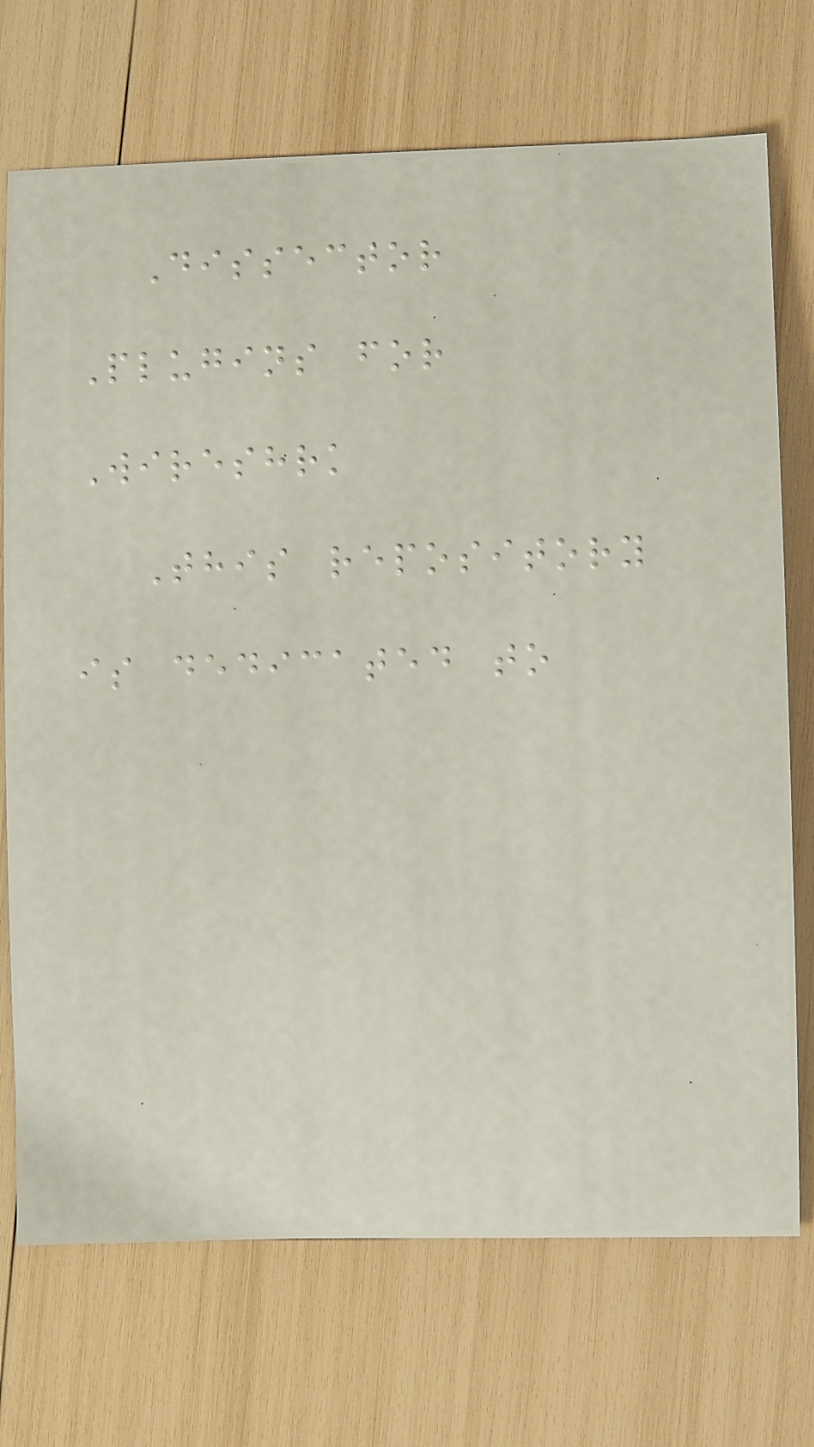Dissector
Plugins for
Wireshrk
This repository
is dedicated to
